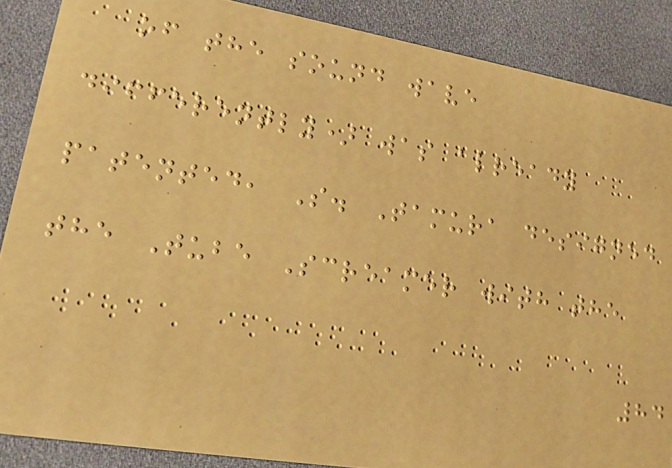of the sound wave
differently) was already
patented, S. Tamura designed
the Tube Screamer with the
84
